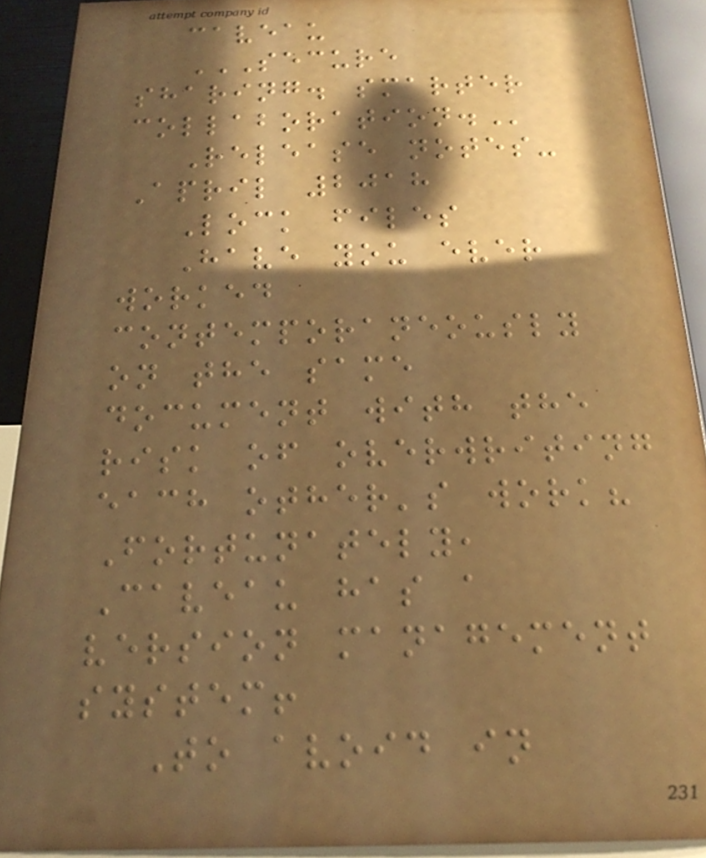caveau
SECURE
SHARING. SMARTER
COLLABORATION.
Release notes-
April 2018
Lock files
Have you ever
worked
contemporaneously
on the same
document with the
risk of overwriting
each other's work?
Fortunately,
Caveau has a
version management
system!
To avoid in
